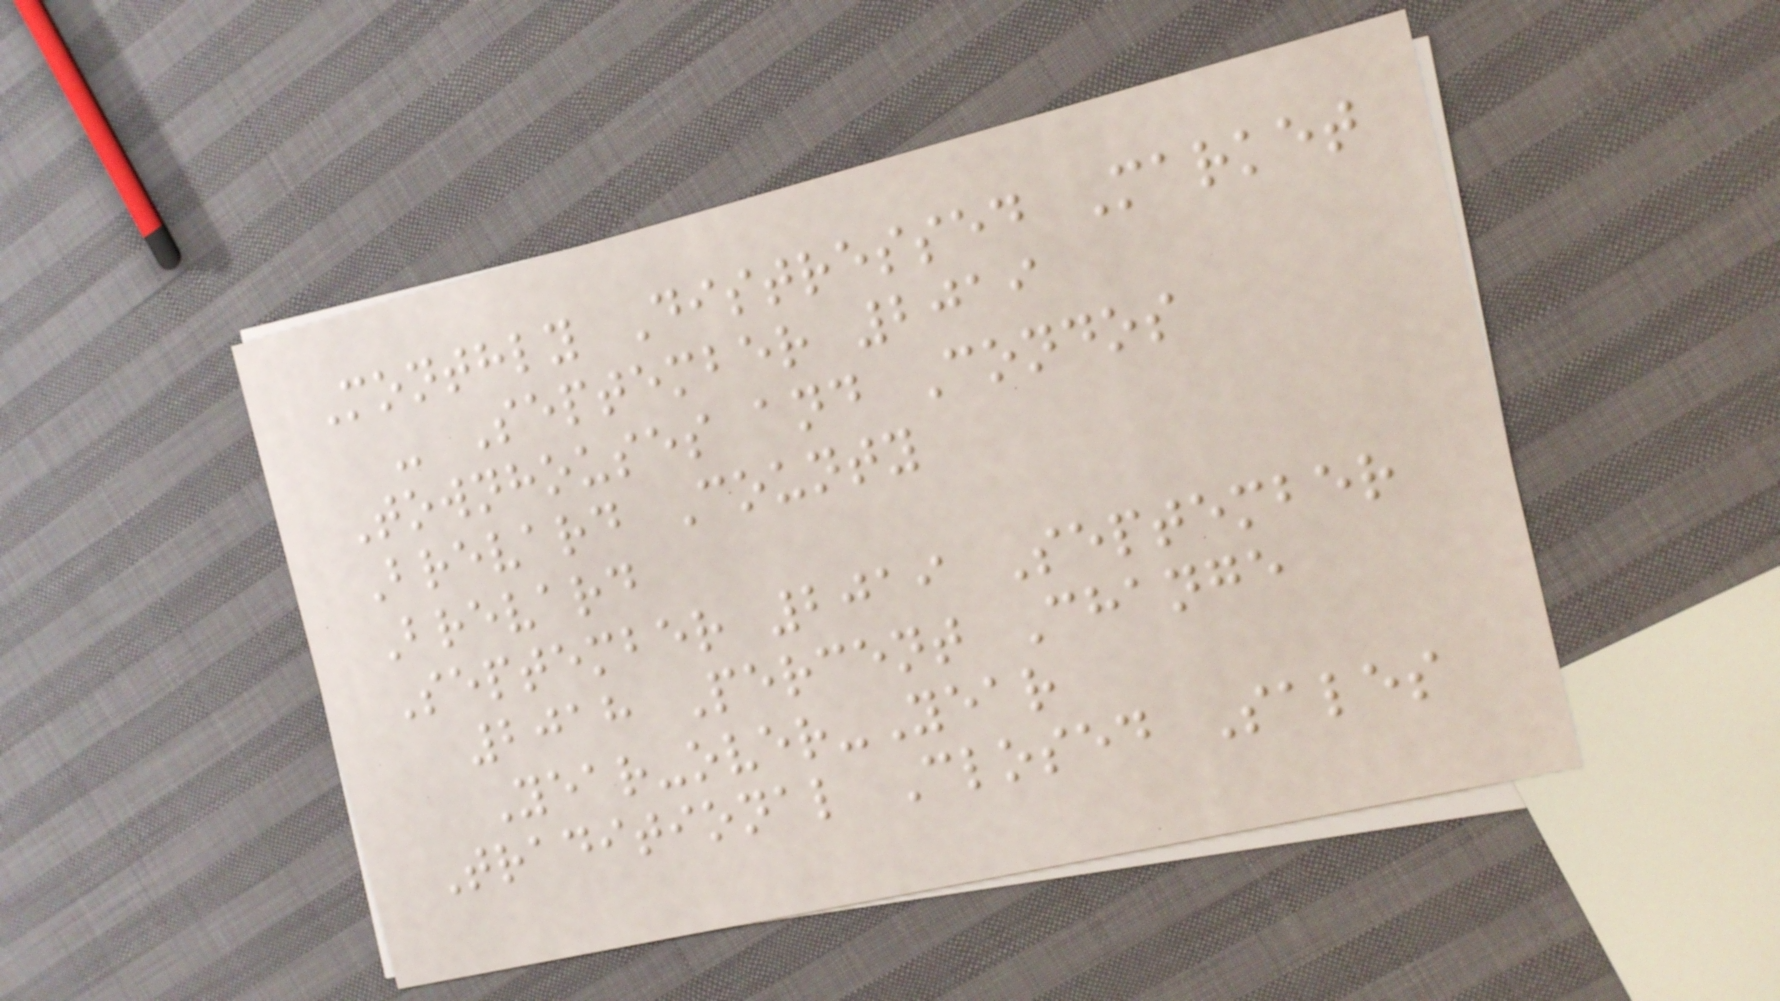Monthly Distressed Market
- September 2019
Townhouses and Condos
Brevard County
Brevard
September 2019 September
2018 Percent Change
Year-over-Year
Traditional Closed Sales
